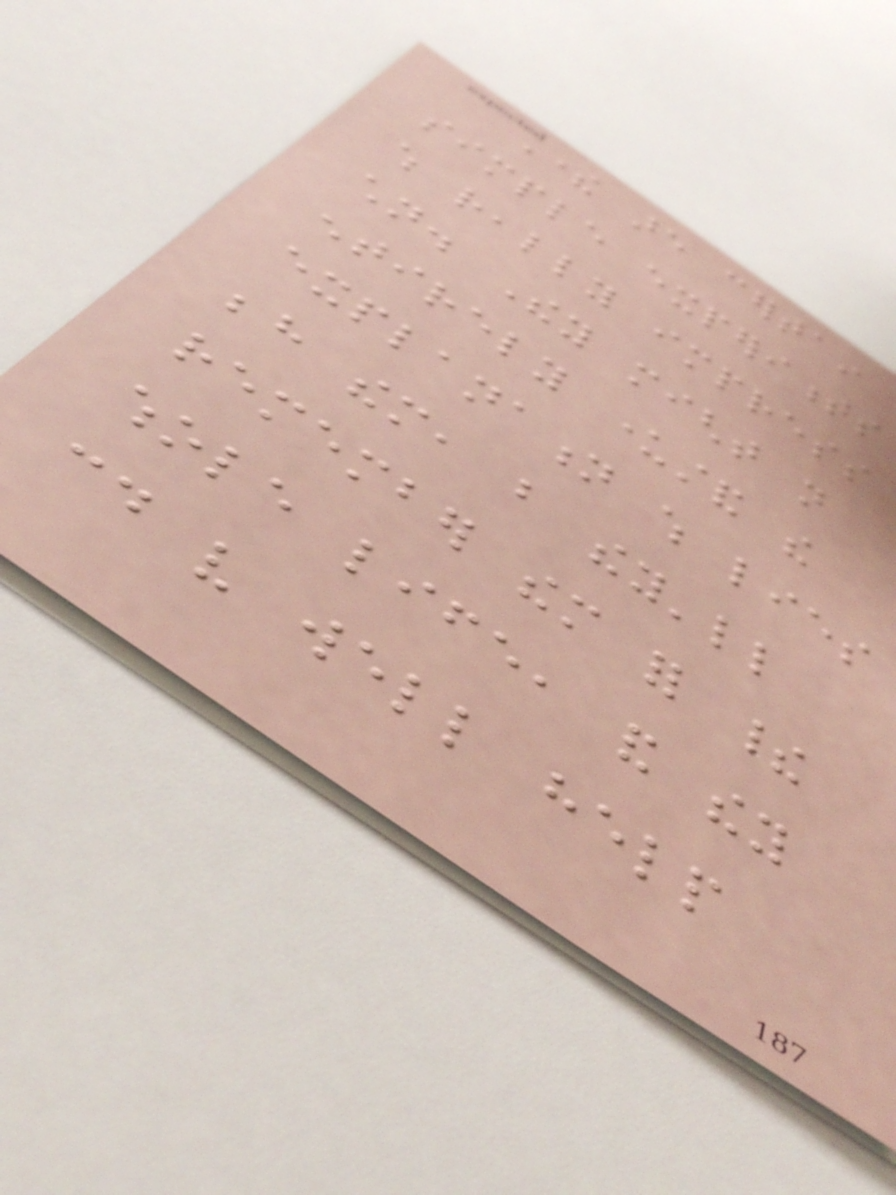There are certain
simple experiments
which really impress
children. They might not
entirely understand the
explanation which lies
behind them, but they'll
remember them for their
whole life, and they
could very well help
